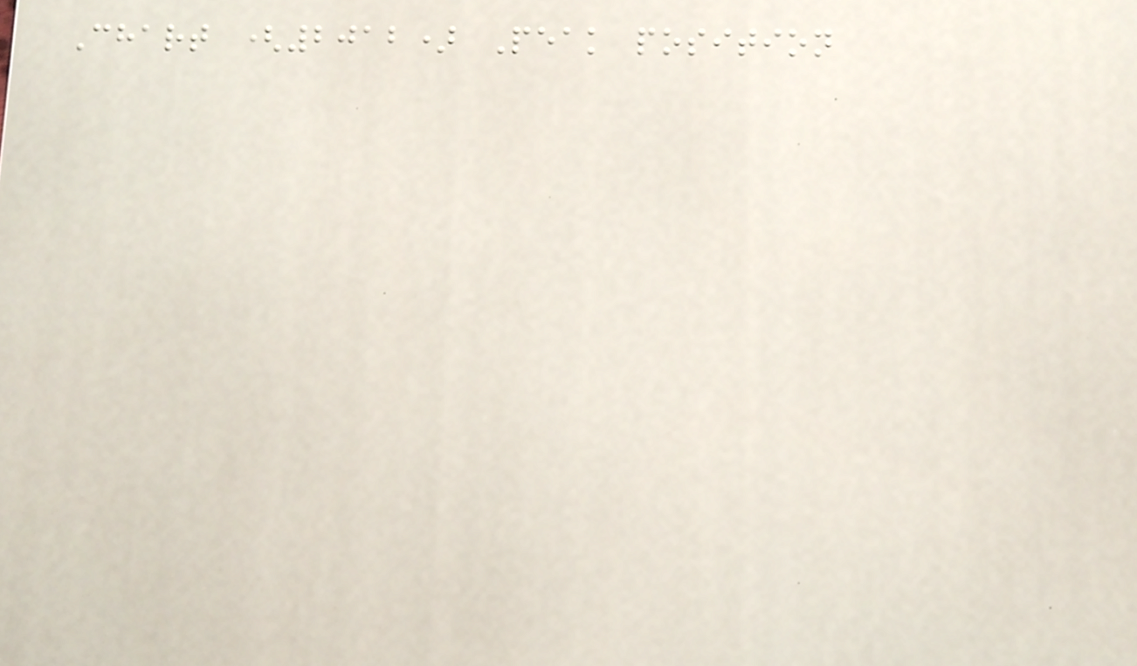Chart (2012) Peak position
